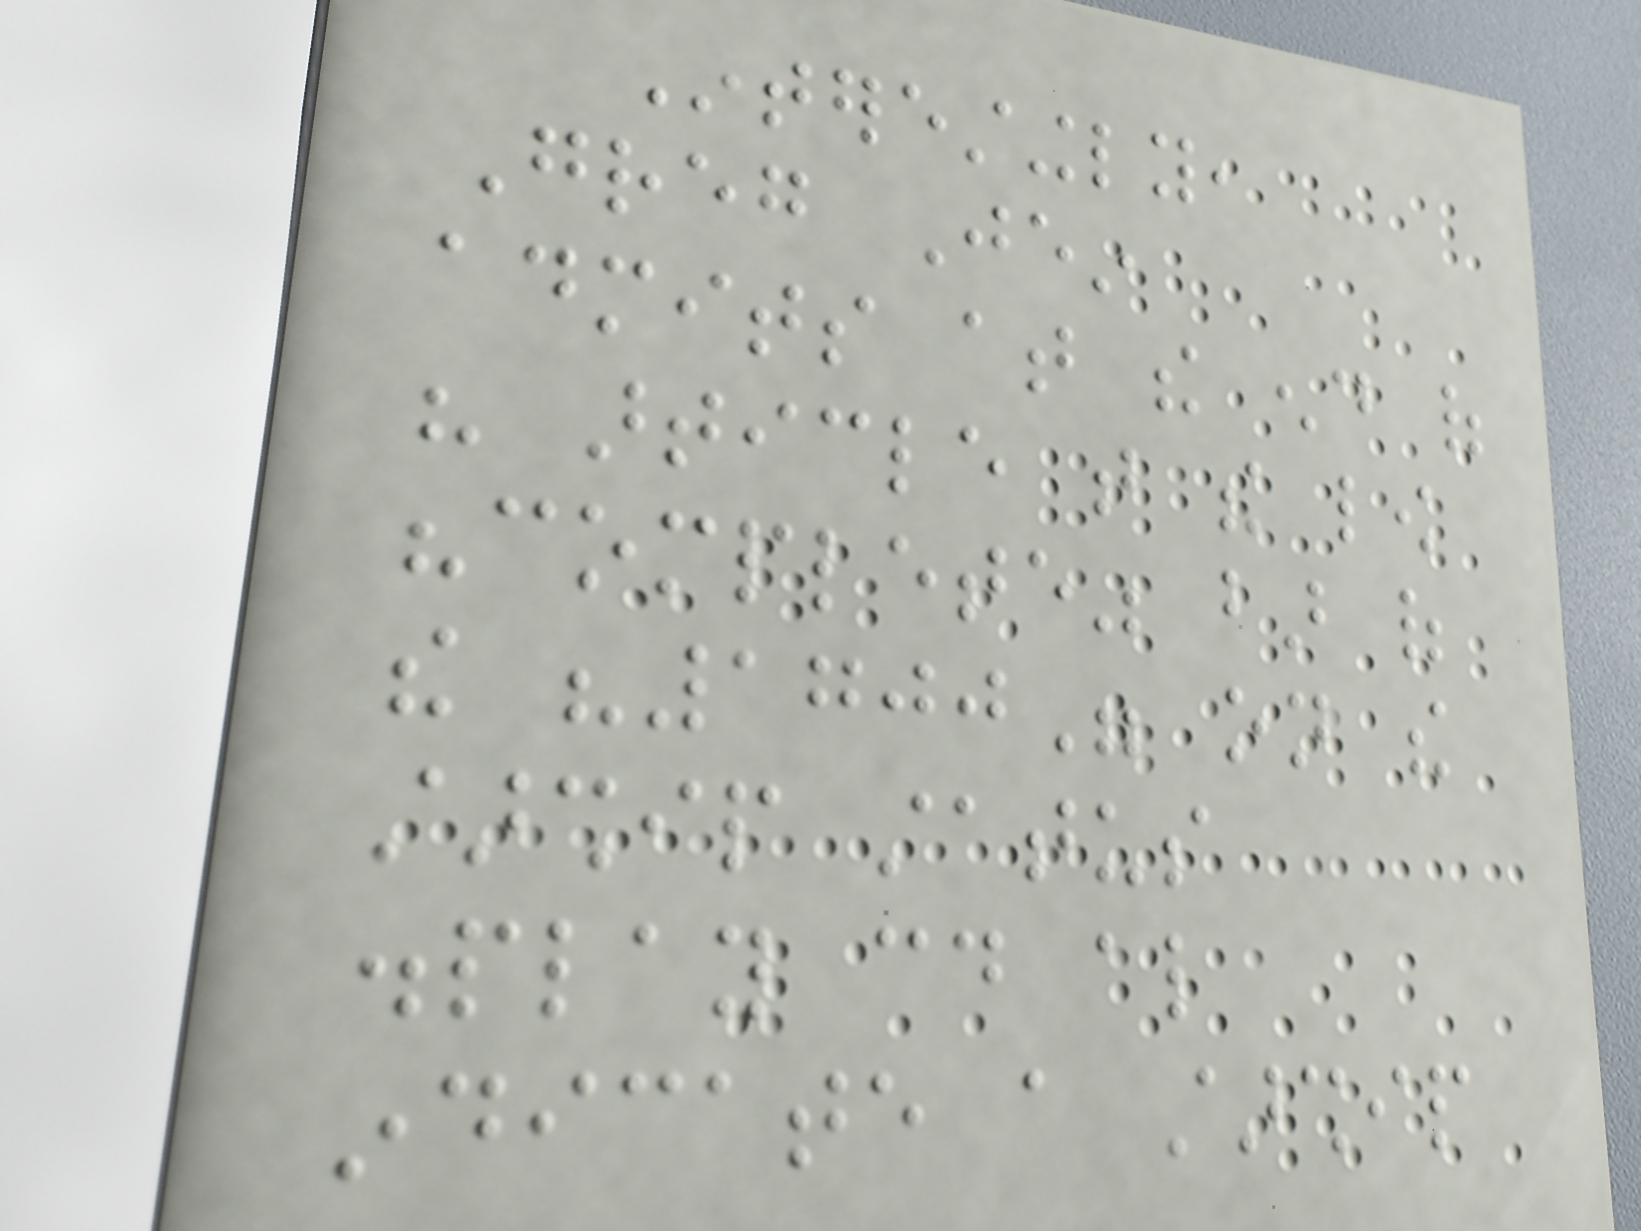Interestingly,
Greg Jein
admits at the end of
his article that the low
"complete" bar of
the "1700" on the
starship status
display could also
indicate a starship
